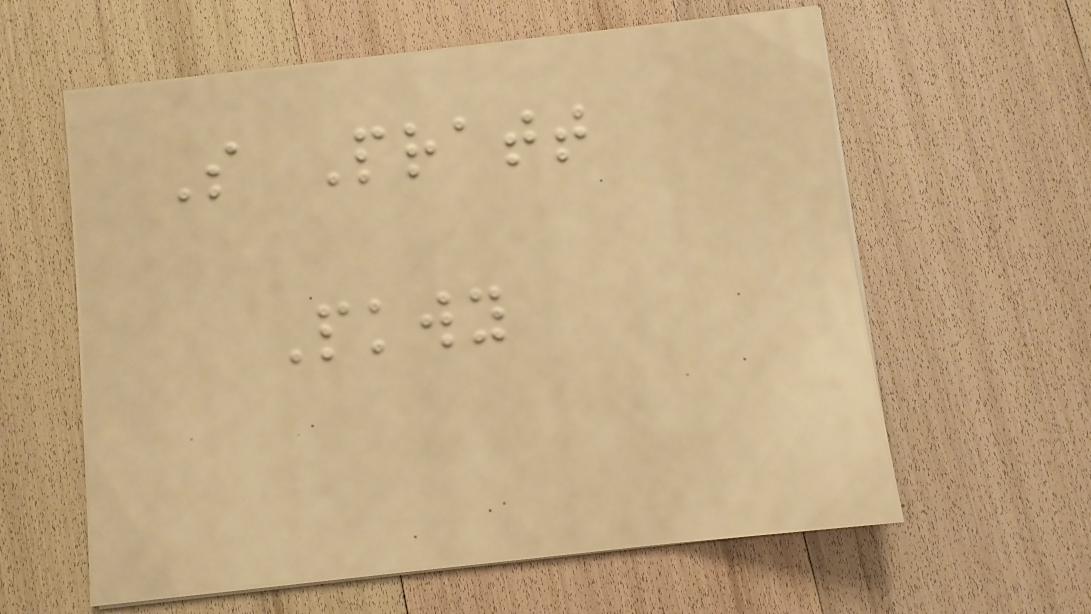S Pratt
Pkwy
